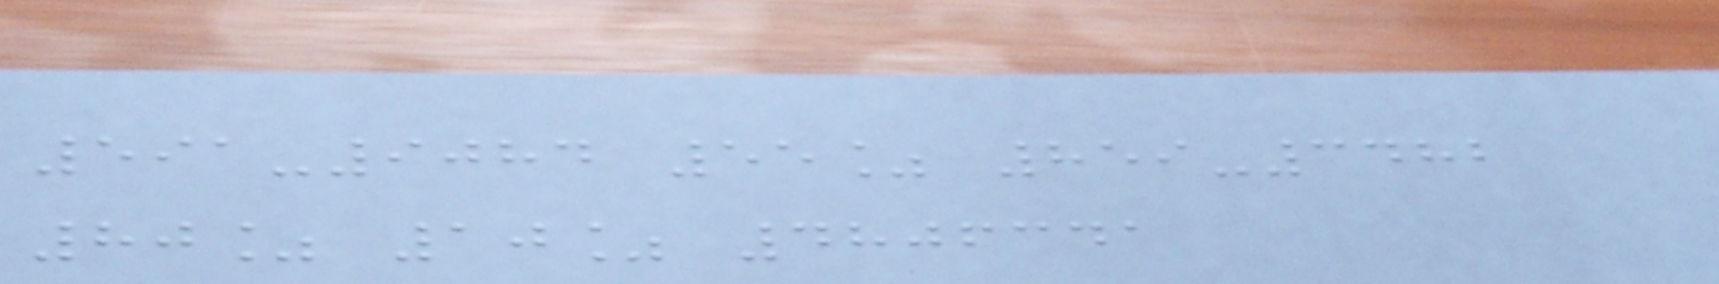591-9084 55% 859-3482
80% 10% 4806341
